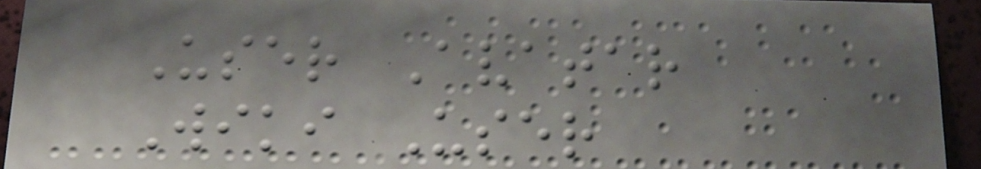User Avatar
Wiki User
